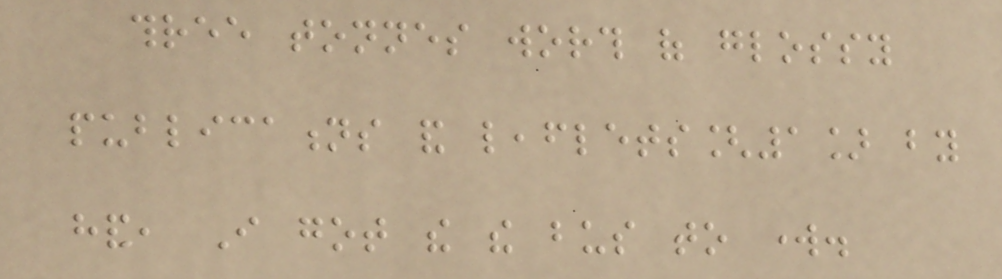three tonnes worth of glossy
publications and leaflets[1] by
hand, I got the the bus to work.
